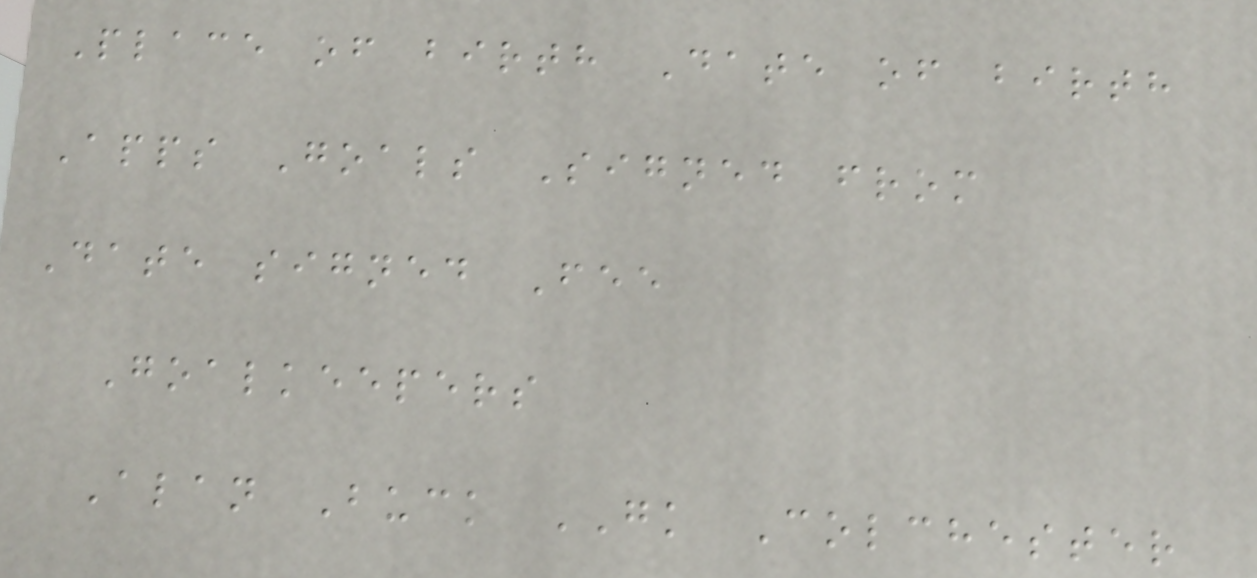Place of birth Date of birth
Apps Goals Signed from
Date signed Fee
Goalkeepers
Alan Buck GK Colchester
